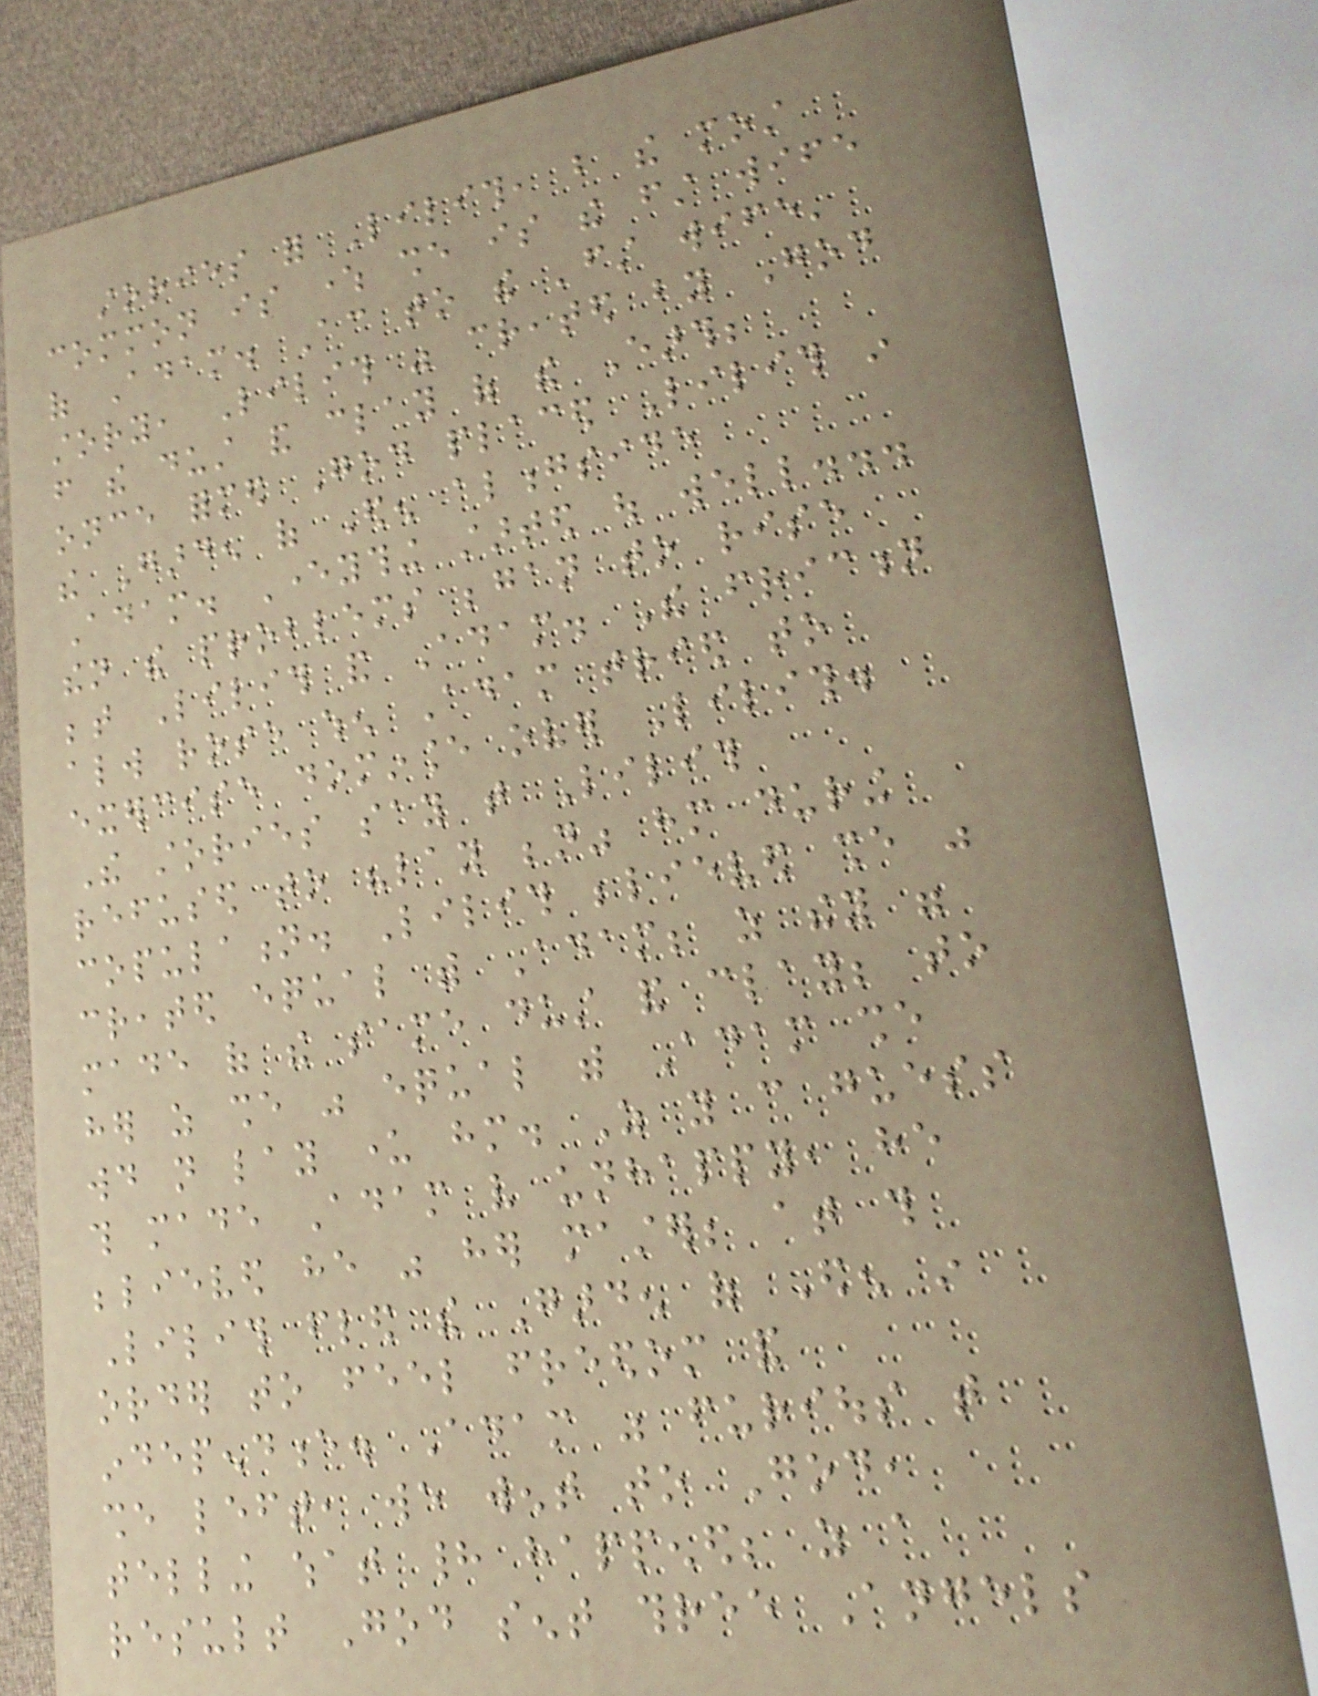stories for Lilith, but the most
common is where she is the first wife
of Adam. According to the 'first wife'
story, Lilith was created by God
from the dust and clay of the Earth;
once formed God placed Lilith in
the Garden of Eden alongside
Adam. Everything started out well...
then the problems began to rise
between Lilith and Adam. The friction
always rose when Adam tried to
exercise dominance over Lilith.
The stories say that Lilith
refused to "lay beneath" him during
copulation. Lilith believed she was
created equal with Adam; as they were
made of the same dust and clay; to
her as she was equal with Adam she
would not lay under him. As you can guess
this made Adam very unhappy, he
believed he was her master; at this
Lilith fled the Garden of Eden in
order to feel freedom and
independence. Adam was furious that
she left, we went to God,
telling what had happened; as a
result God sent three Angels
